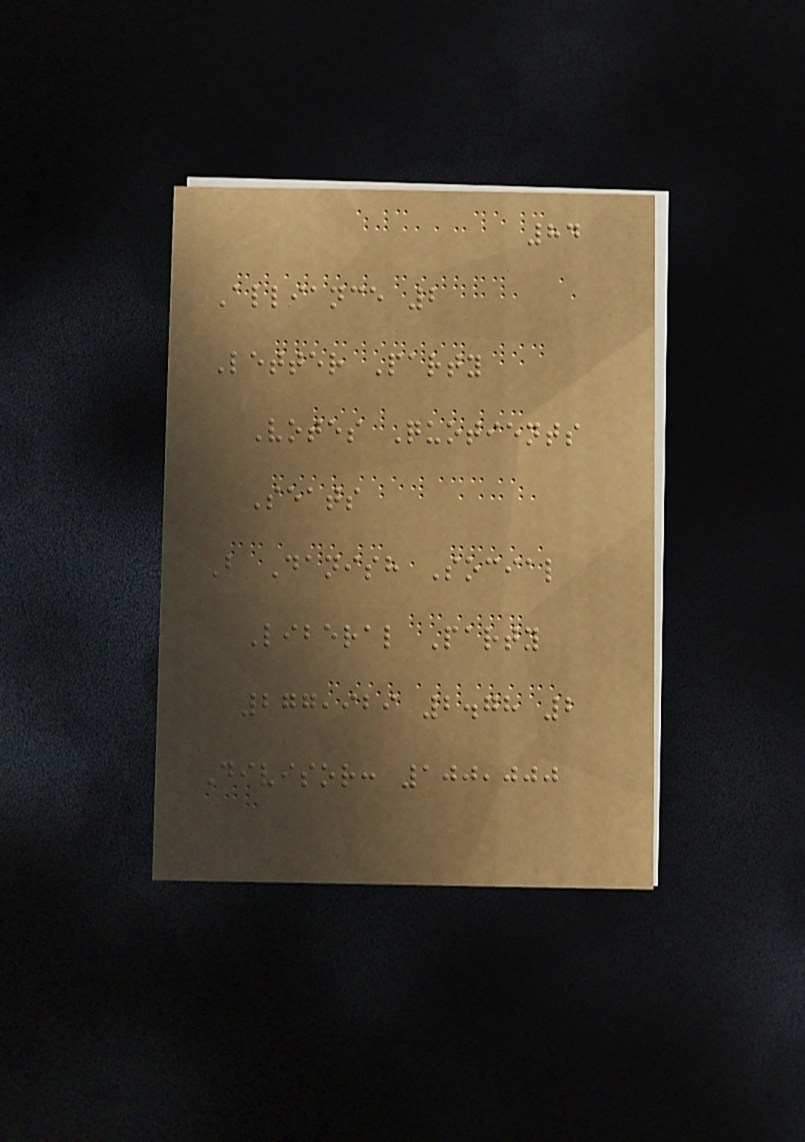84
Alliance 2
Letter Party
Votes Quotients
Seats
B Danish Social
Liberal Party
277,929 2.78 2
Divisor: 100,000
